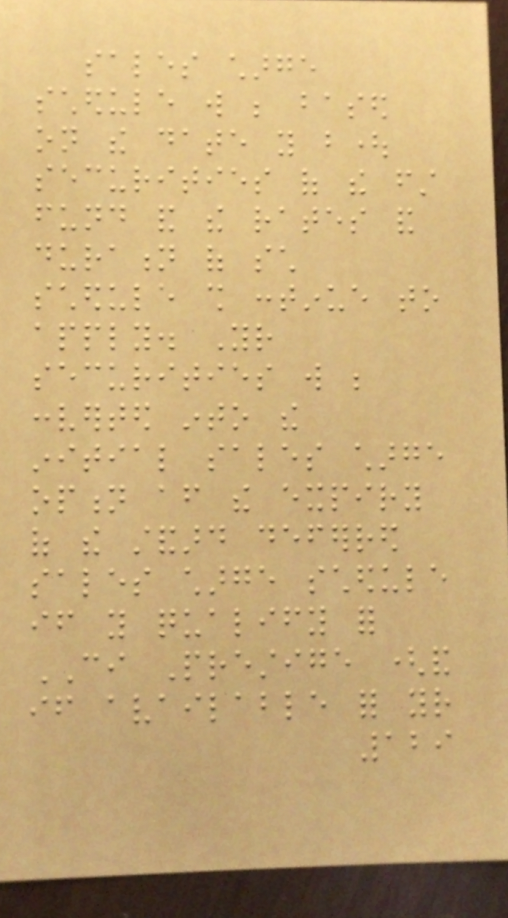sales charge
schedule will be based
on the date you bought
securities of the first
fund and the rates and
duration of such
schedule shall continue to
apply. Your
securities will be
converted into the
initial sales charge
option after the expiry
of the standard deferred
sales charge schedule
if you qualify for
CI Prestige (and
if available for your
129
